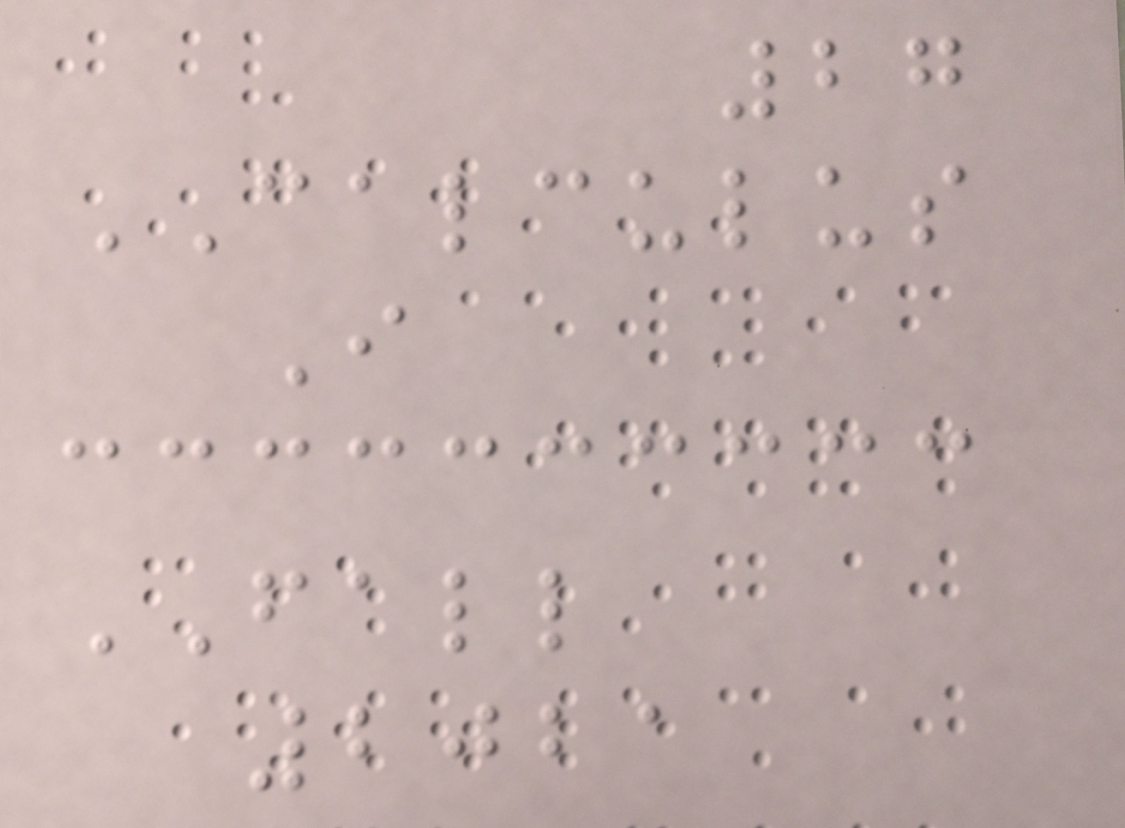27
CALCULUS
I
FALL
2021
